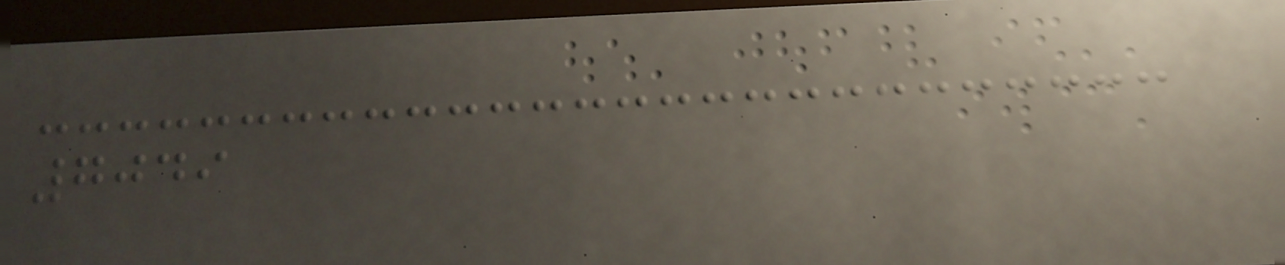7049
